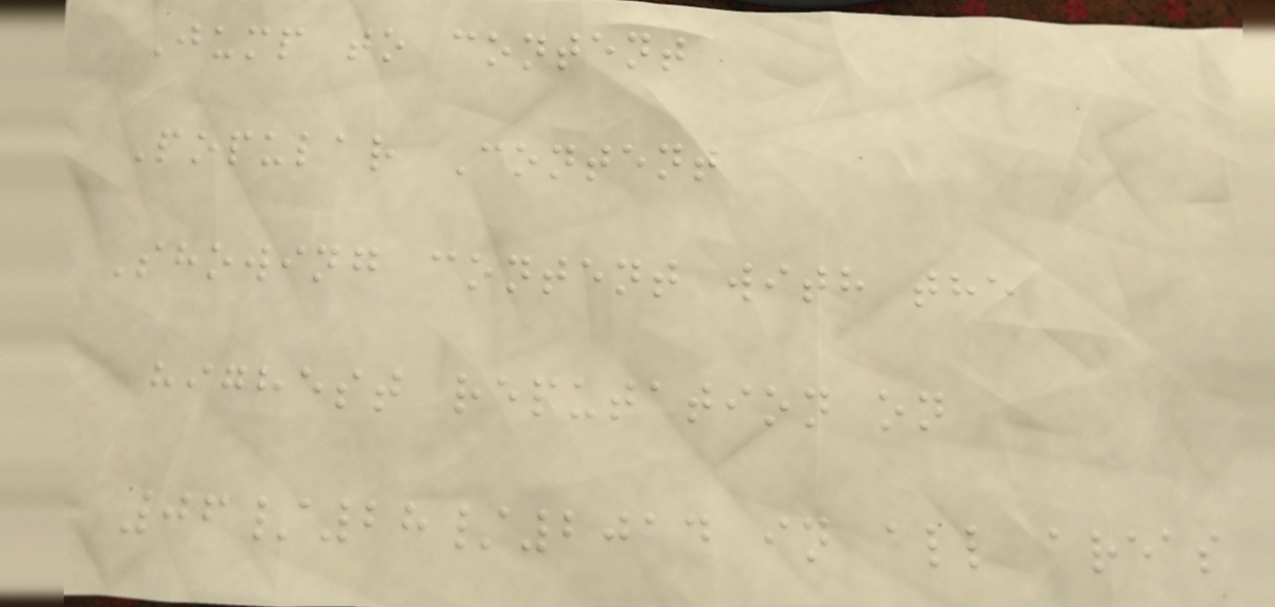Jump to content
Popular Content
Showing content with the
highest reputation on
06/28/2014 in all areas
